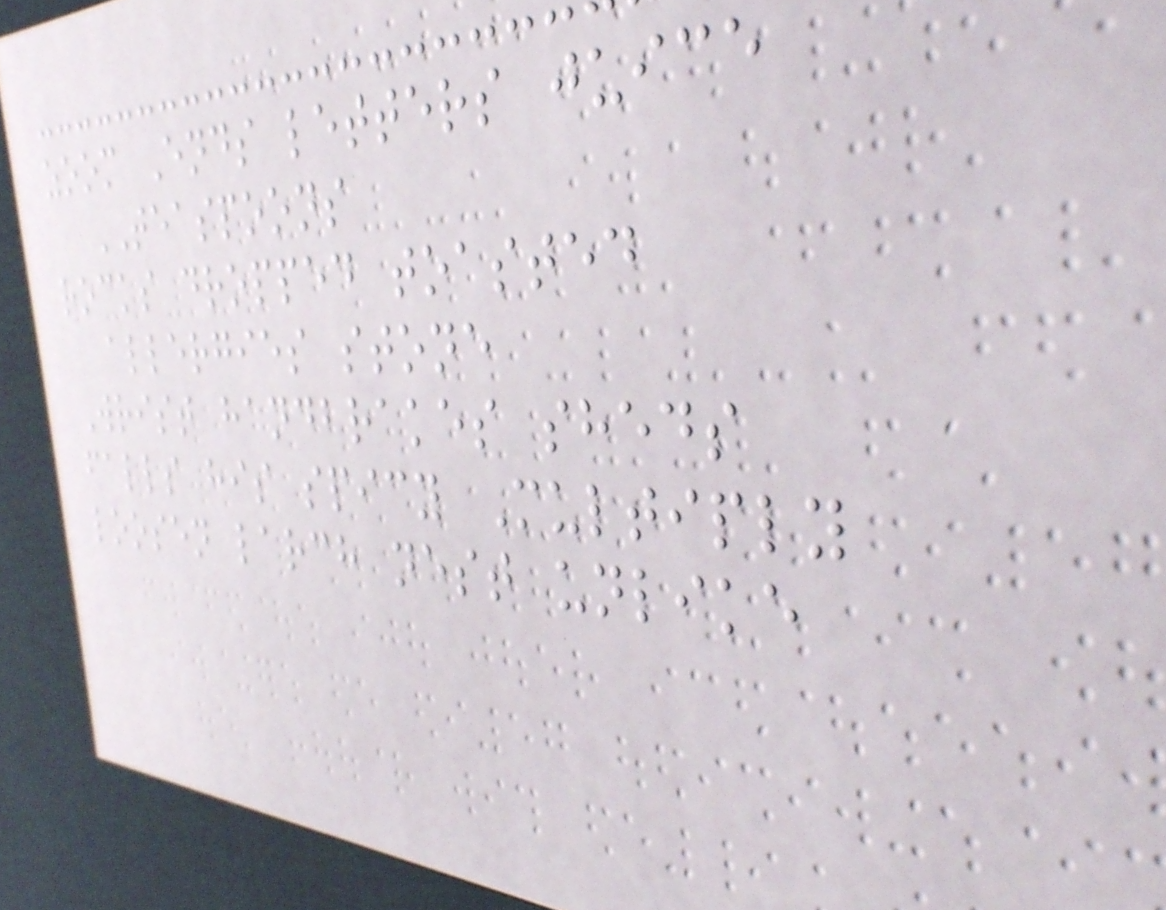zoom Ends letters juice
TEASPOONS
rocks dropped toasted
allergies stone
Wrist handbrakes sheds
falls his spicy Multiply
loosen larch nest unlike
